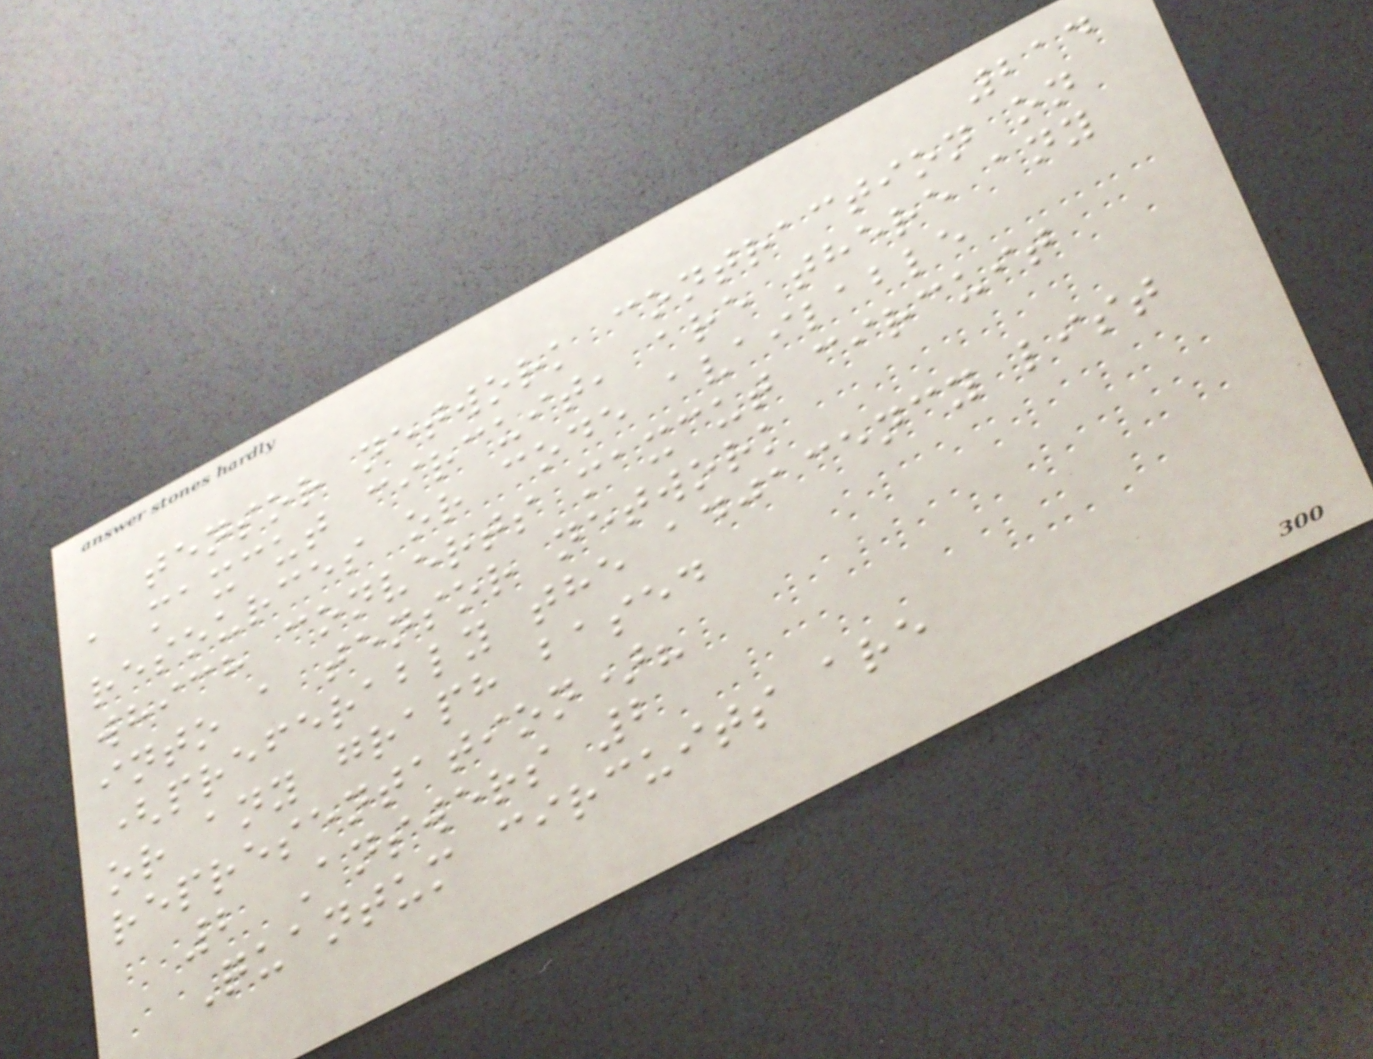214
tensor network contraction on
a maxcut circuit, are there any
resources or code available
which converts maxcut circuit
into a tensor network
(preferably the adjacency list
or any graph based
representation)?
2 Answers 2
Quantum circuits are
